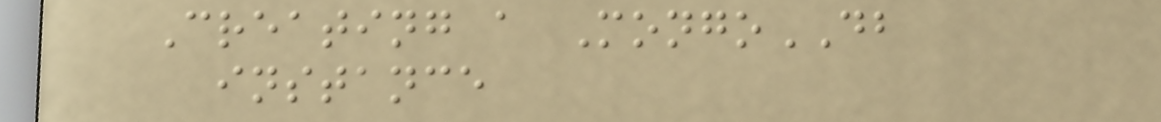Creating a MongoDB
instance
